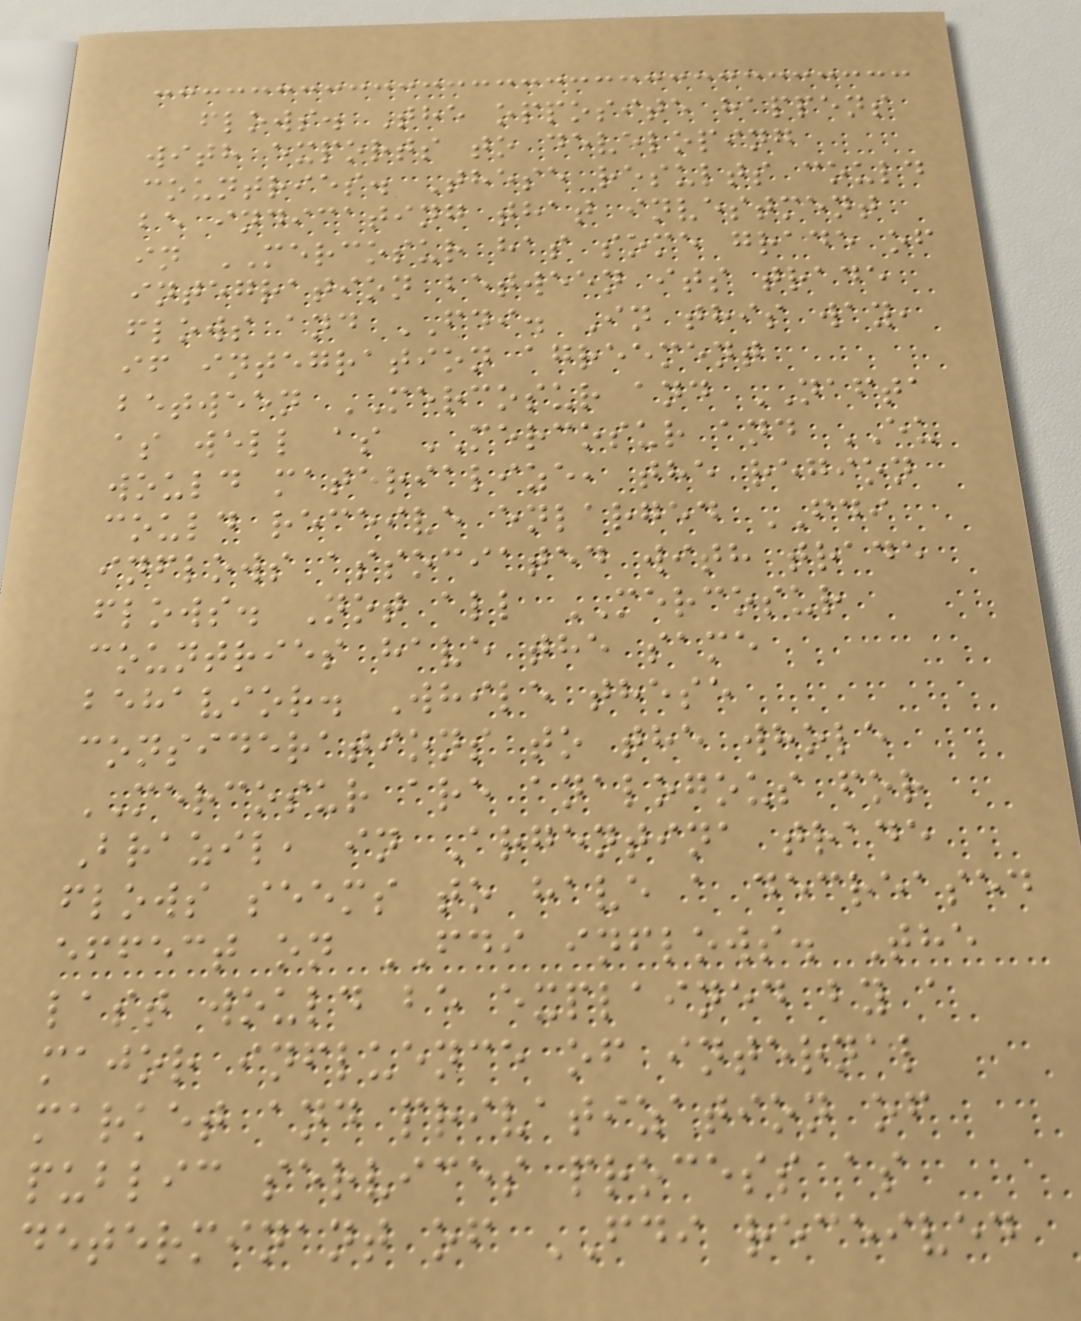flows. The opposite happens
with exports to developing
countries. These results could
be indicating that investment
in MERCOSUR has some grade of
integration between its trade
flows and FDI. In this way,
if integration agreement
between MERCOSUR and NAFTA
as well as MERCOSUR and EU
would materialize, the region
could receive enlarged FDI
inflows associated with trade
flows. Not all MERCOSUR
countries have the same
behavior. While these
considerations to the whole
MERCOSUR are analogous for
Brazil, in Argentina trade
flows seems to have a decreased
effect on FDI inflows. The
last would be explained by a
major influence of internal
market and privatization of
public services process as
determinant of FDI received
